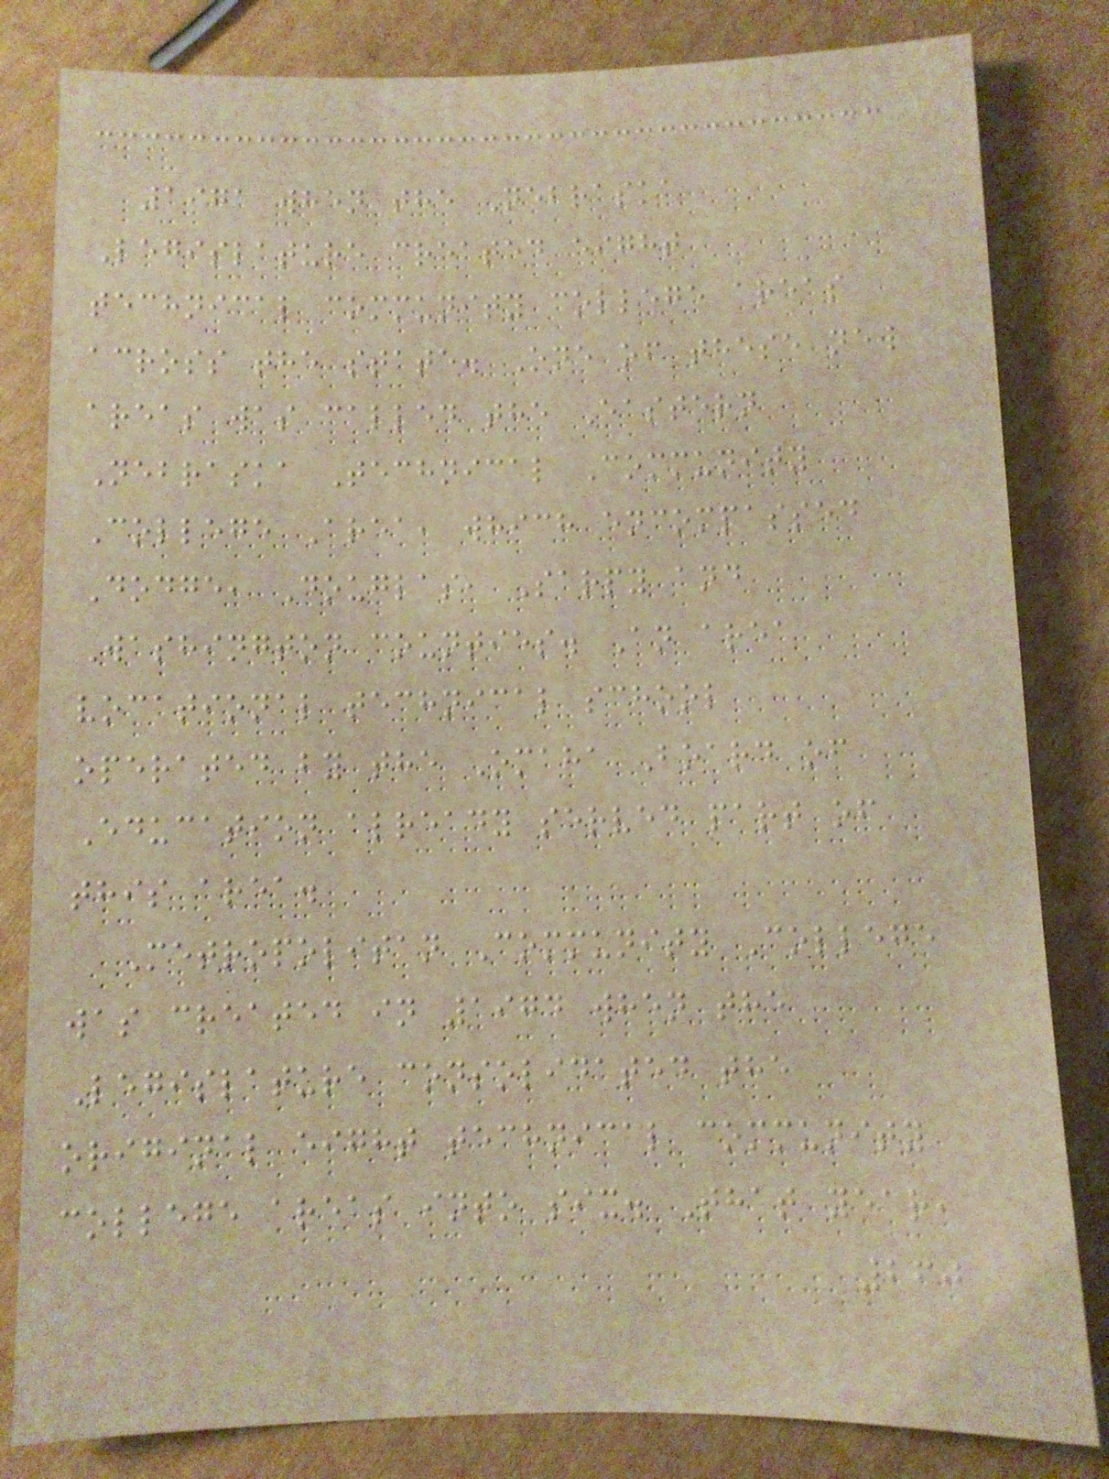1971 when the Nebraska
Legislature created eight
technical community college areas
across the state. One of these new
areas was called the Eastern
Nebraska Technical Community
College Area, which encompassed
Dodge, Douglas, Sarpy and
Washington counties. An area
vocational technical school
operated by the Omaha Board of
Education already served part of
this area.
Metropolitan Community College
was created in 1974 when the
Legislature consolidated the
original eight technical community
college areas into six. That year,
260
